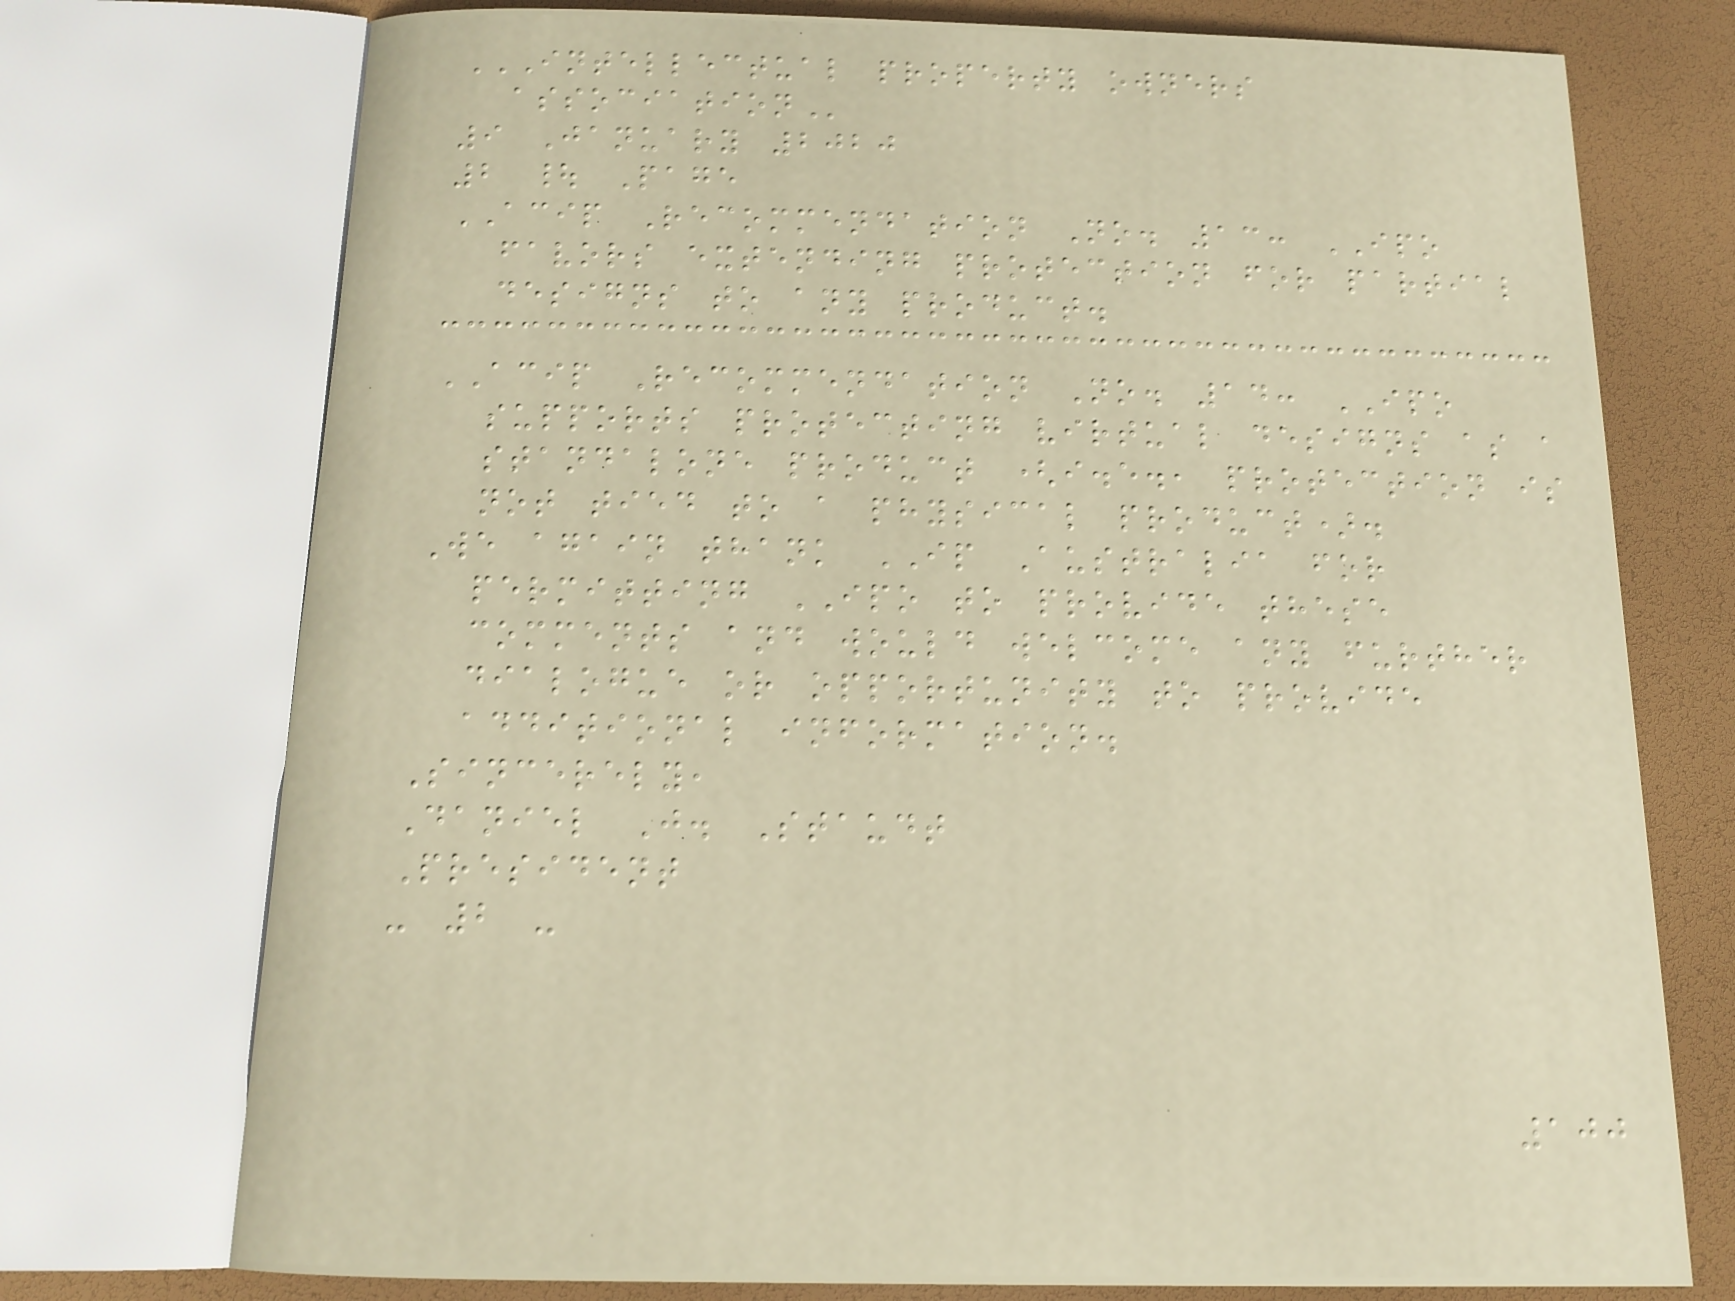INTELLECTUAL PROPERTY OWNERS
ASSOCIATION
9 January 2020
2 | Page
ACIP Recommendation No. 13: IPO
favors extending protection for partial
designs to any product.
ACIP Recommendation No. 14: IPO
supports protecting virtual designs as a
standalone product (i.e., protection is
not tied to a physical product).
We again thank IP Australia for
permitting IPO to provide these
comments and would welcome any further
dialogue or opportunity to provide
additional information.
Sincerely,
Daniel J. Staudt
President
- 2 -
100
